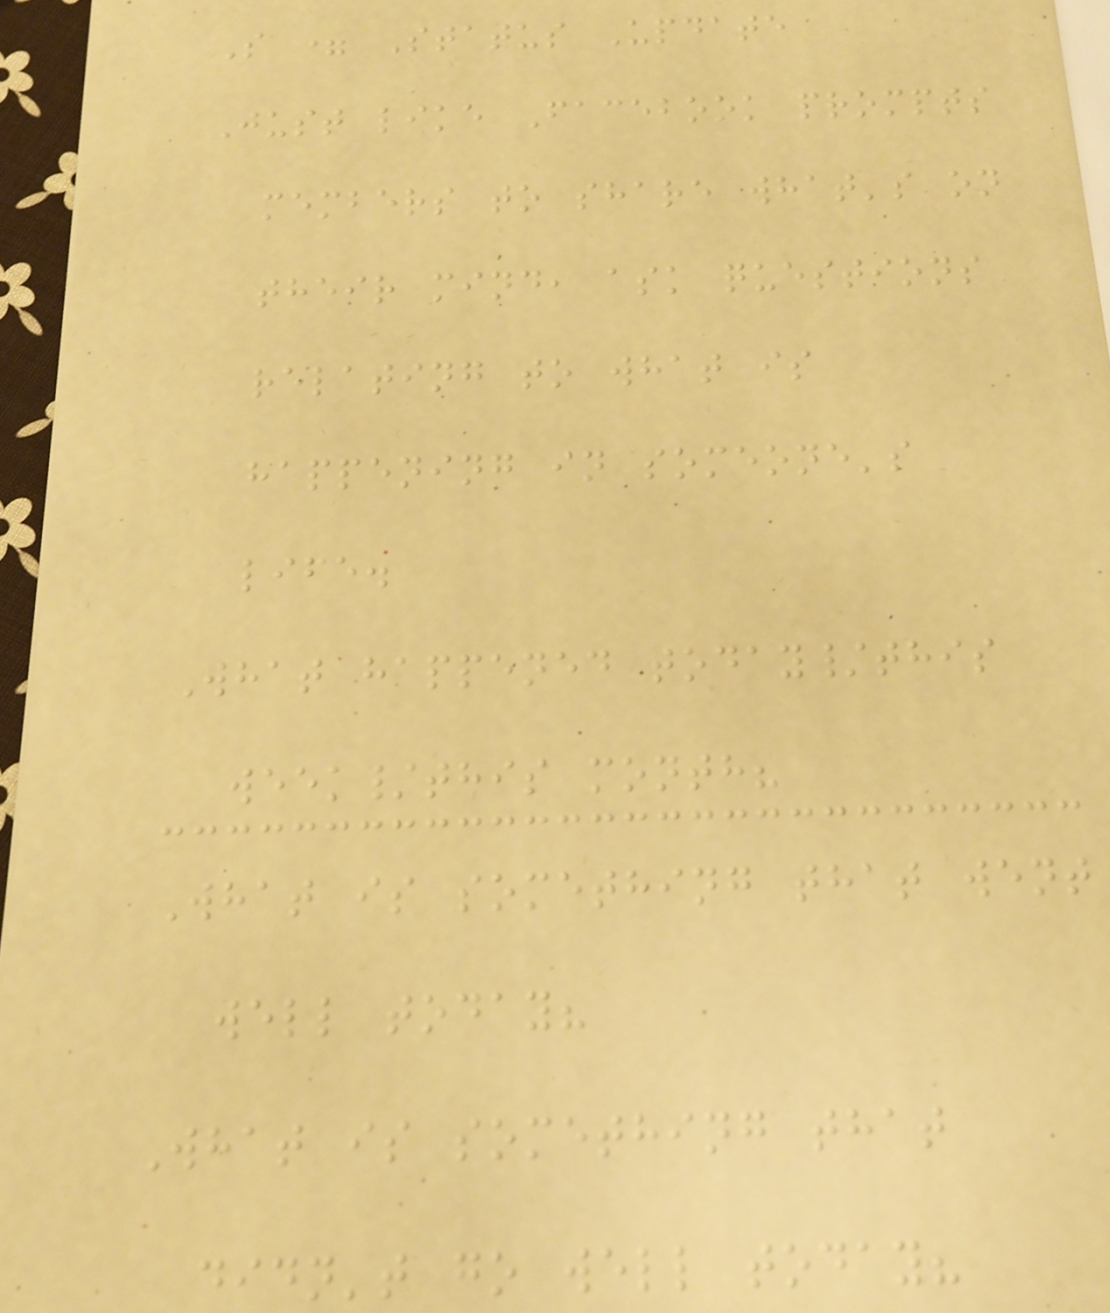S = Status Update
Just like Facebook prompts
members to share what's on
their mind, ask questions
relating to what is
happening in someone's
life.
What happened today/this
week/this month?
What is something that went
well today?
What is something that
didn't go well today?
